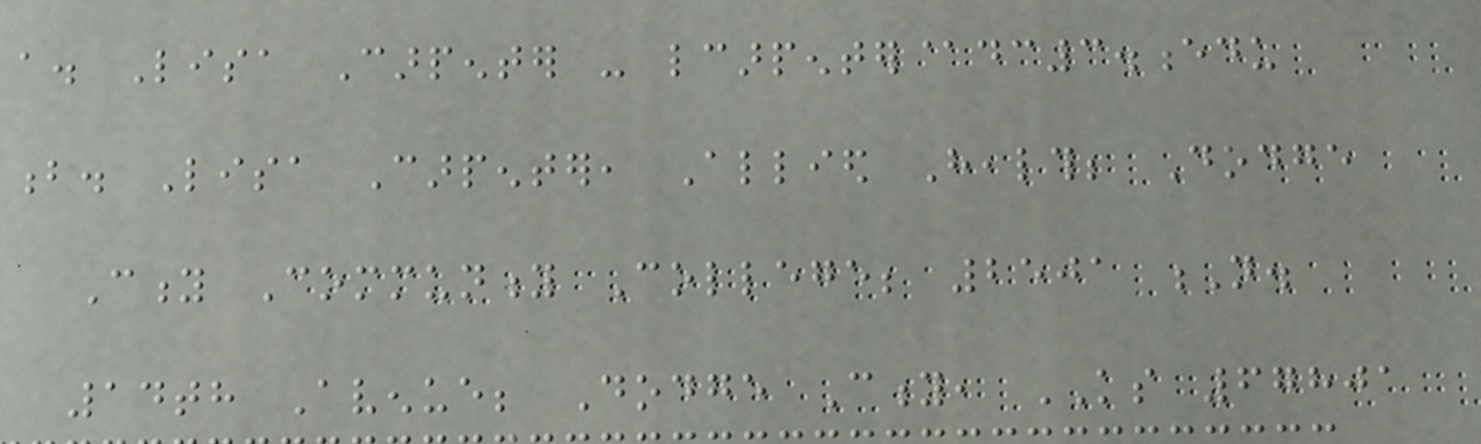a. Lisa Carpenter - lcarpenter@dc3.edu
b. Lisa Carpenter, Allied Health; Dodge
City Community College; 2501 N.
14th Avenue; Dodge City, KS 67801
